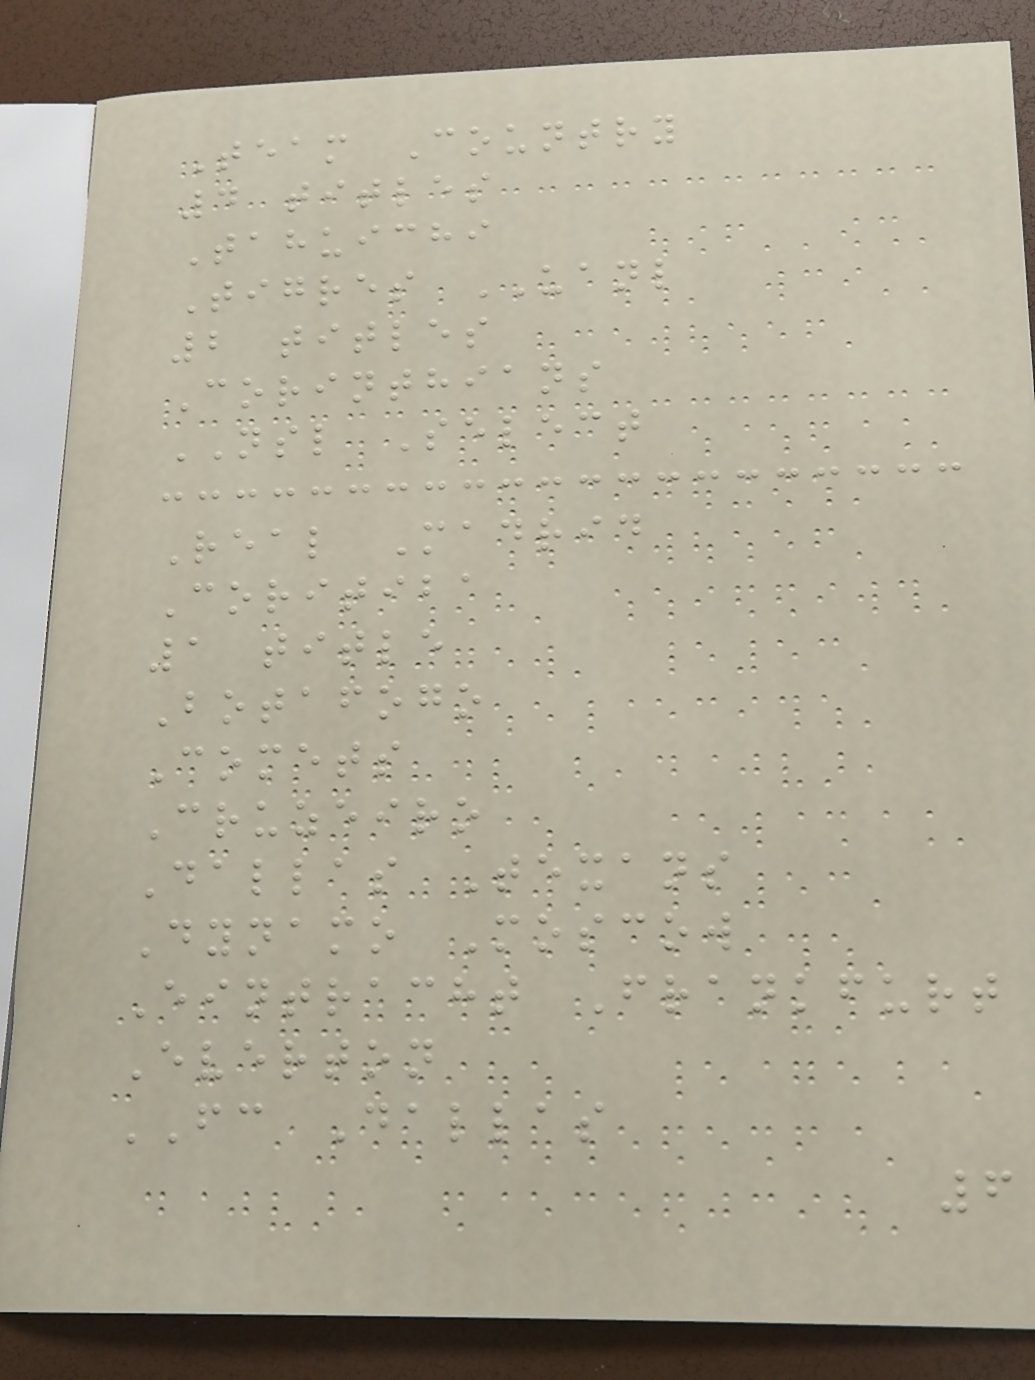Team Country
4 titles
Tahuichi
Tigres UANL
2 titles
Corinthians
NSL Select
Real Madrid
Coritiba
1 title
Botafogo
Comets
Cruzeiro
Dallas Texans
Dynamo Moscow
Eintracht Frankfurt
Everton
FC Dallas
6
